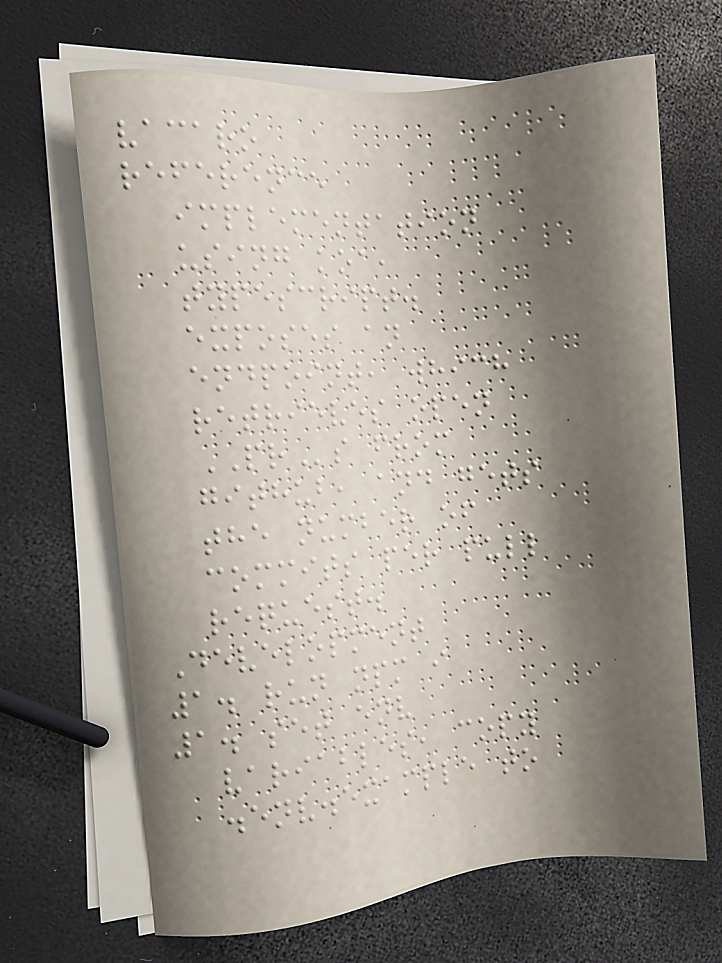vacaro
reference
implementation
using koa,
typescript.
exposes an
endpoint, which
retrieves open
PRs from
github, and gets
the number of
commits per pull
request.
Development
1. run npm i
1. set env
variables, copy
.env.example to
